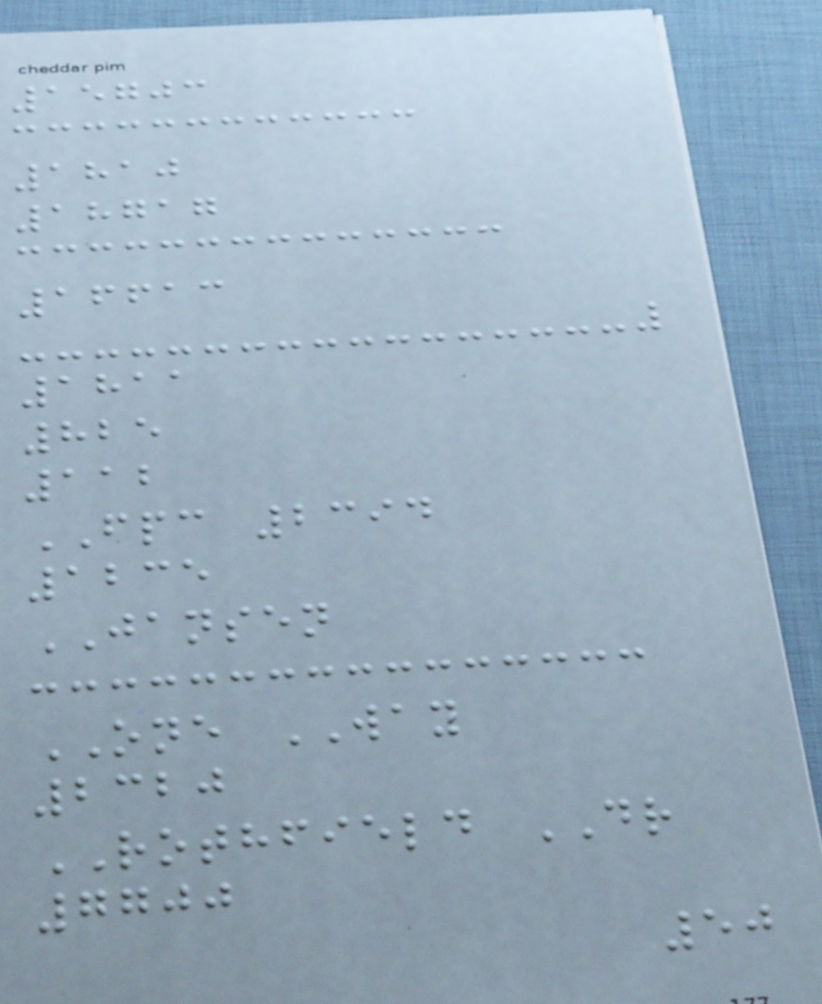15703
1810
18717
16613
1811
825
112
FPC 2394
1235
JANSEN
ONE WAY
2320
ROTHFIELD DR
7700
50
